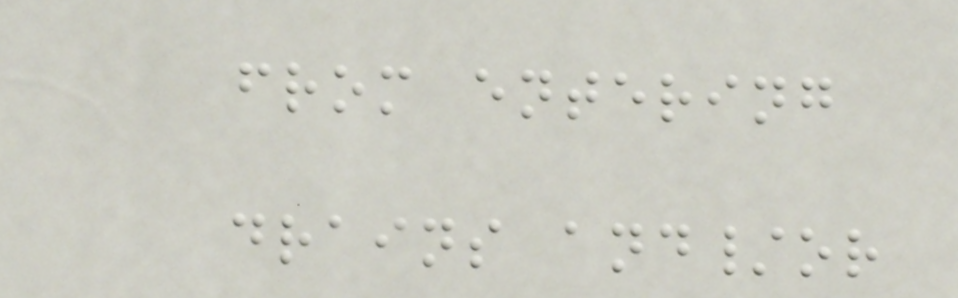from entering
drains and/or
